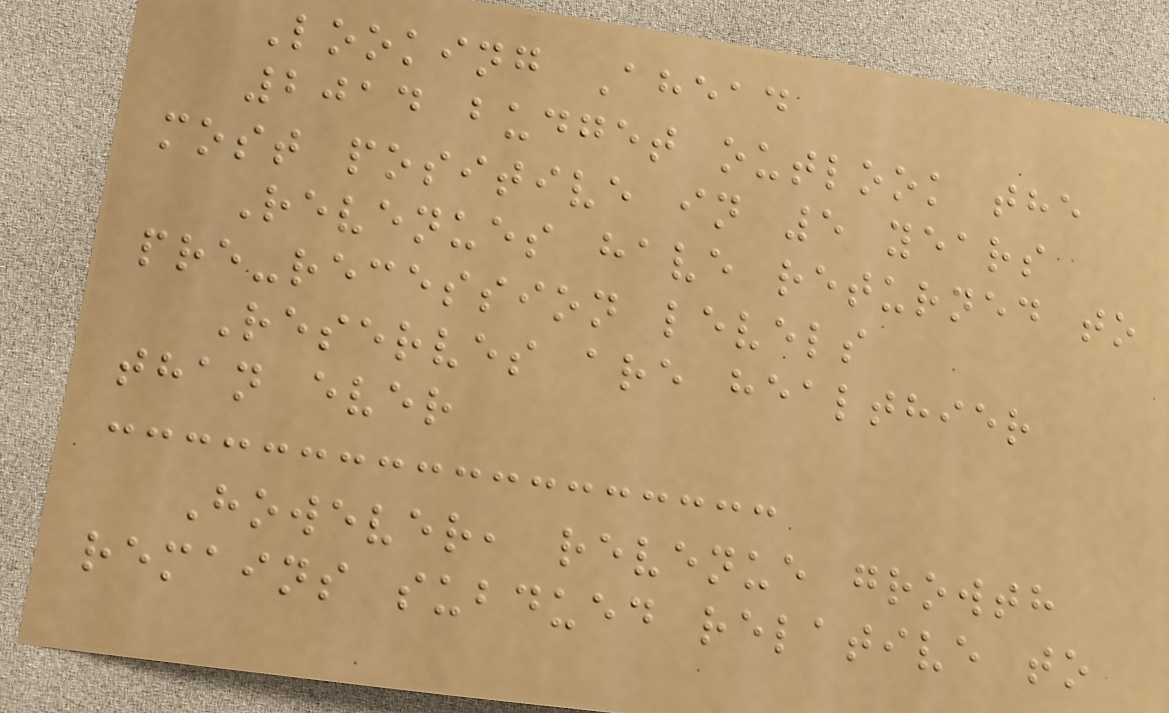Looking Ahead
2014 budget outlook the
most positive in 5 years
Revenues have returned to
pre-recession levels
Reserves are healthier
than ever
However, revenue growth
remains subdued relative to
